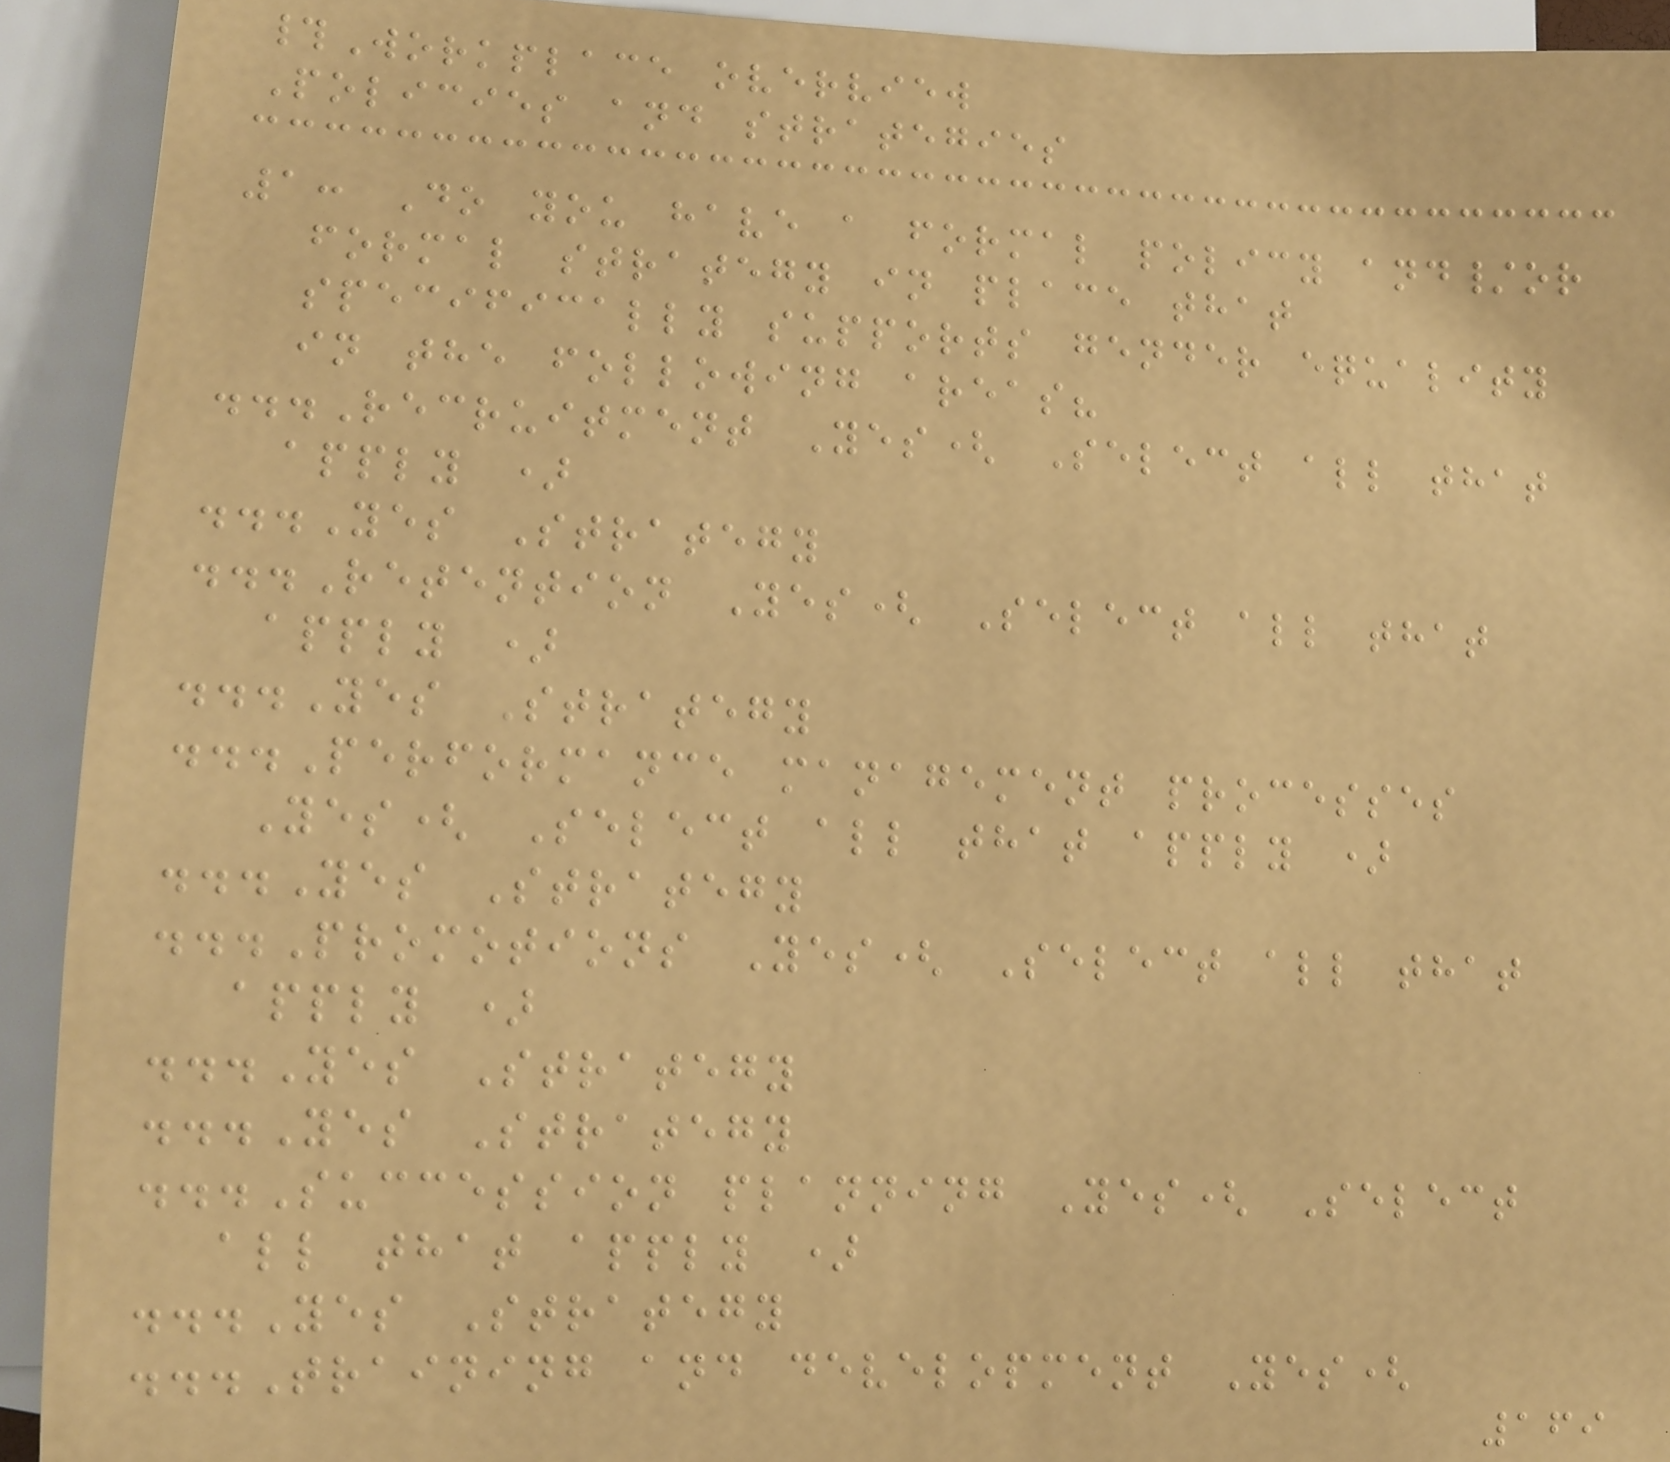#Workplace overview
Policies and strategies
1: Do you have a formal policy and/or
formal strategy in place that
specifically supports gender equality
in the following areas?
...Recruitment Yes( Select all that
apply )
...Yes Strategy
...Retention Yes( Select all that
apply )
...Yes Strategy
...Performance management processes
Yes( Select all that apply )
...Yes Strategy
...Promotions Yes( Select all that
apply )
...Yes Strategy
...Yes Strategy
...Succession planning Yes( Select
all that apply )
...Yes Strategy
...Training and development Yes(
169
